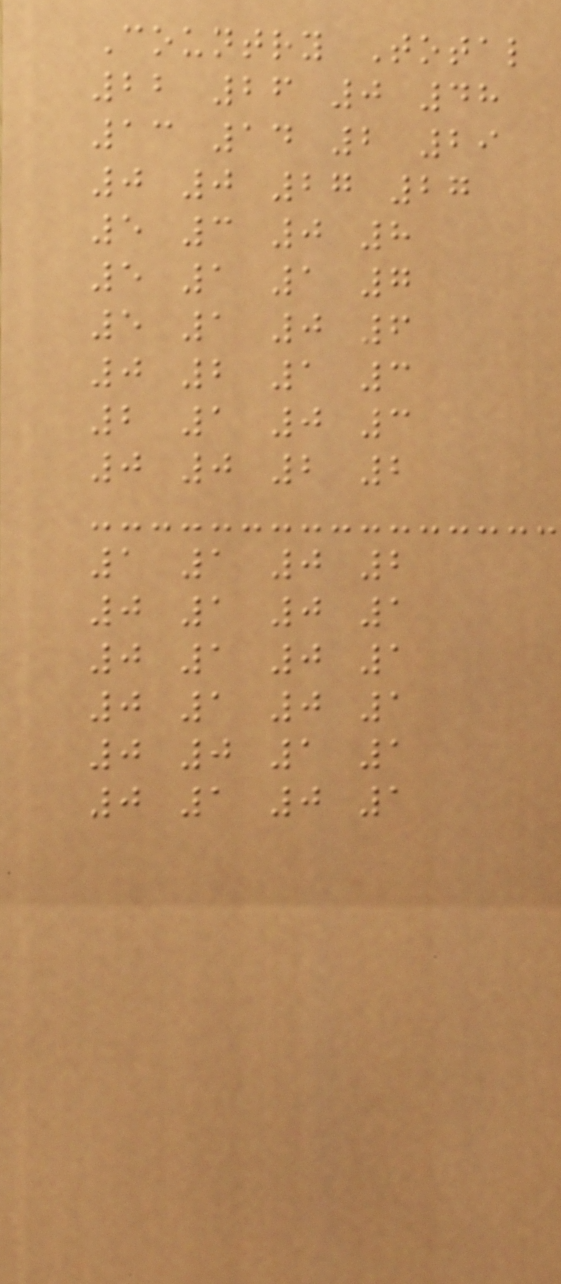Country Total
22 26 0 48
13 14 2 29
0 0 27 27
5 3 0 8
5 1 1 7
5 1 0 6
0 2 1 3
2 1 0 3
0 0 2 2
1 1 0 2
0 1 0 1
0 1 0 1
0 1 0 1
0 0 1 1
0 1 0 1
